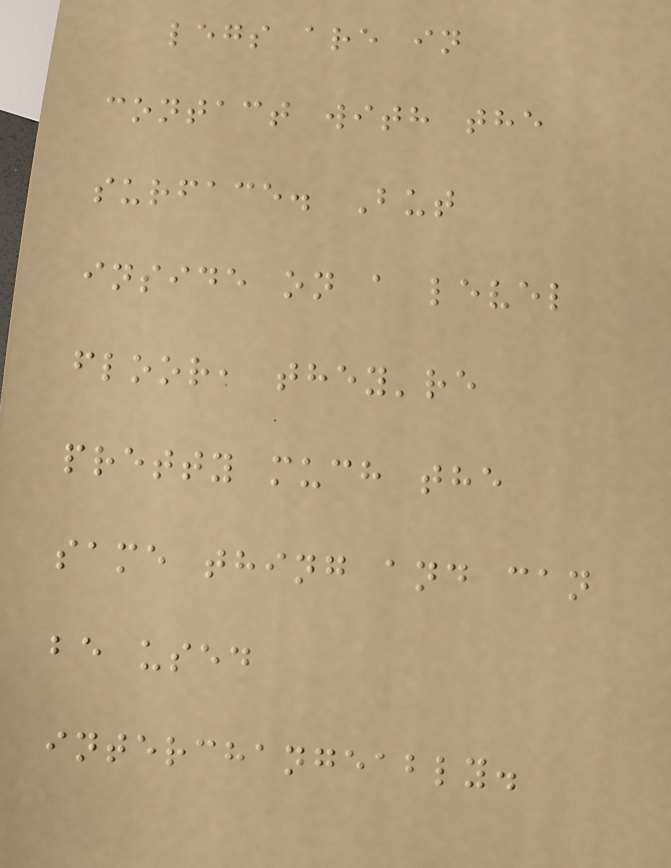legs are in
contact with the
surface. But
inside on a level
floor, they're
pretty much the
same thing and can
be used
interchangeably.
